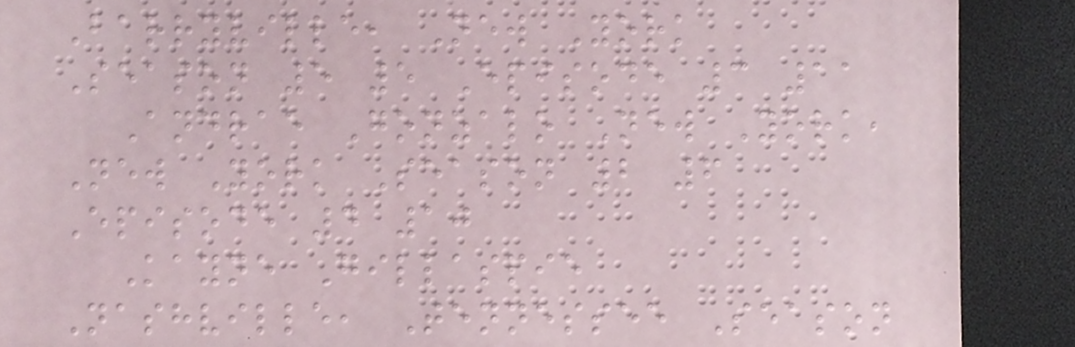Barryville, New York
Season 5 5 Episode 3 11
Andrae Gonzalo New York,
New York Season 2 6
Episode 4 10
Kayne Gillaspie
Nashville, Tennessee Season
